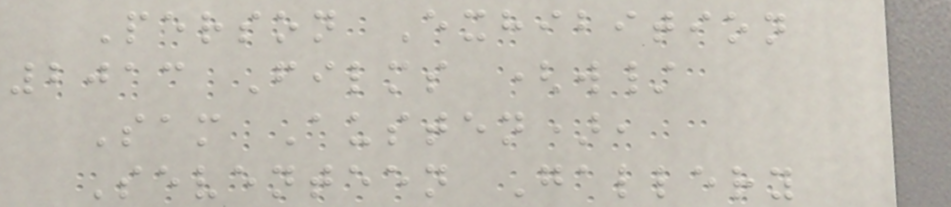Person Exhibition
2013 Films (w/
Sam Austen),
Seventeen Gallery
